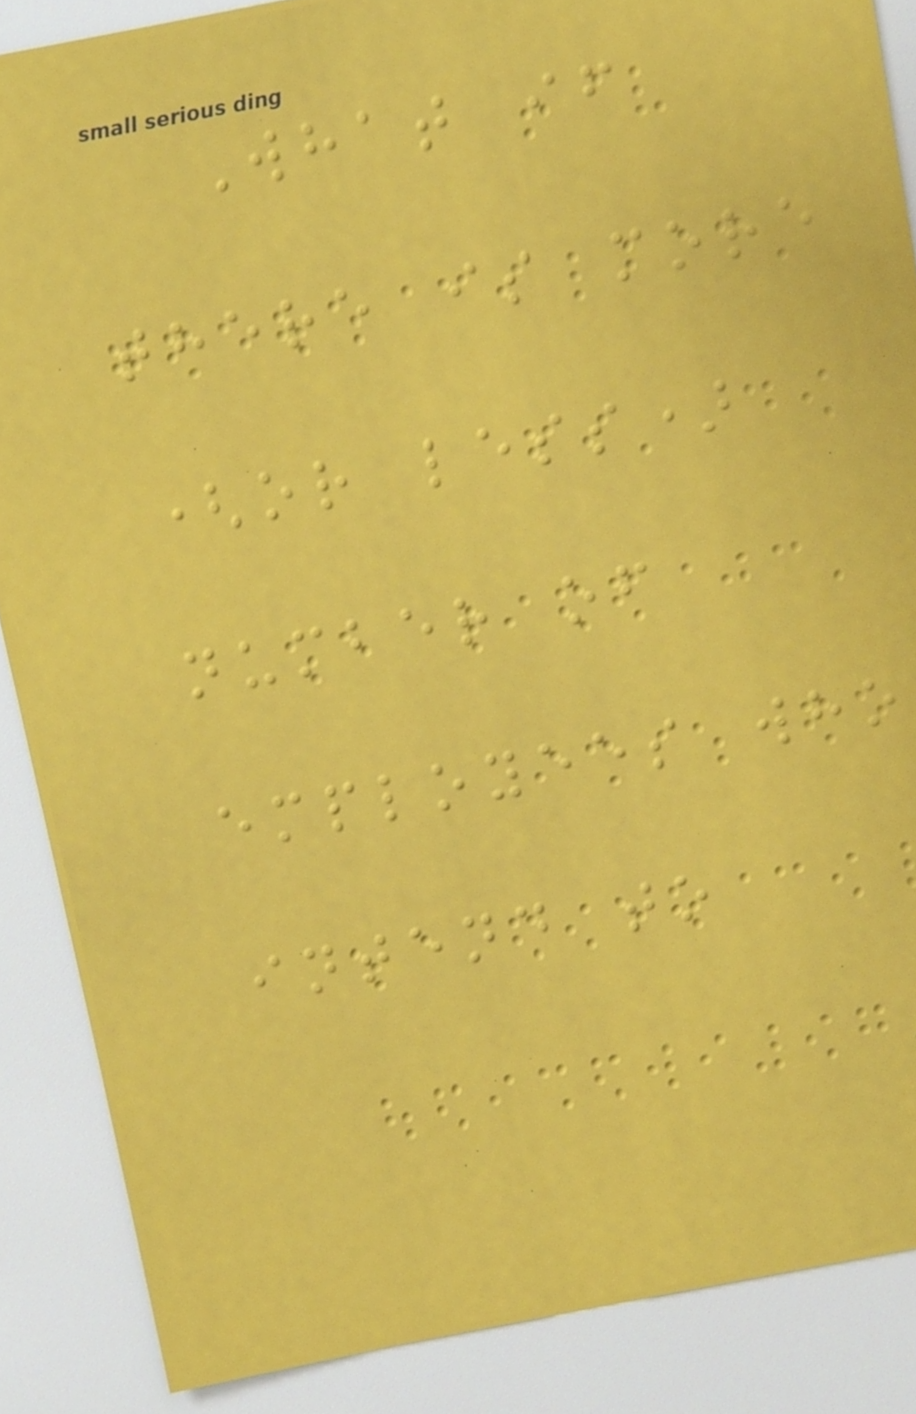What if
there is more
(or less)
number of
employees who
intend to
